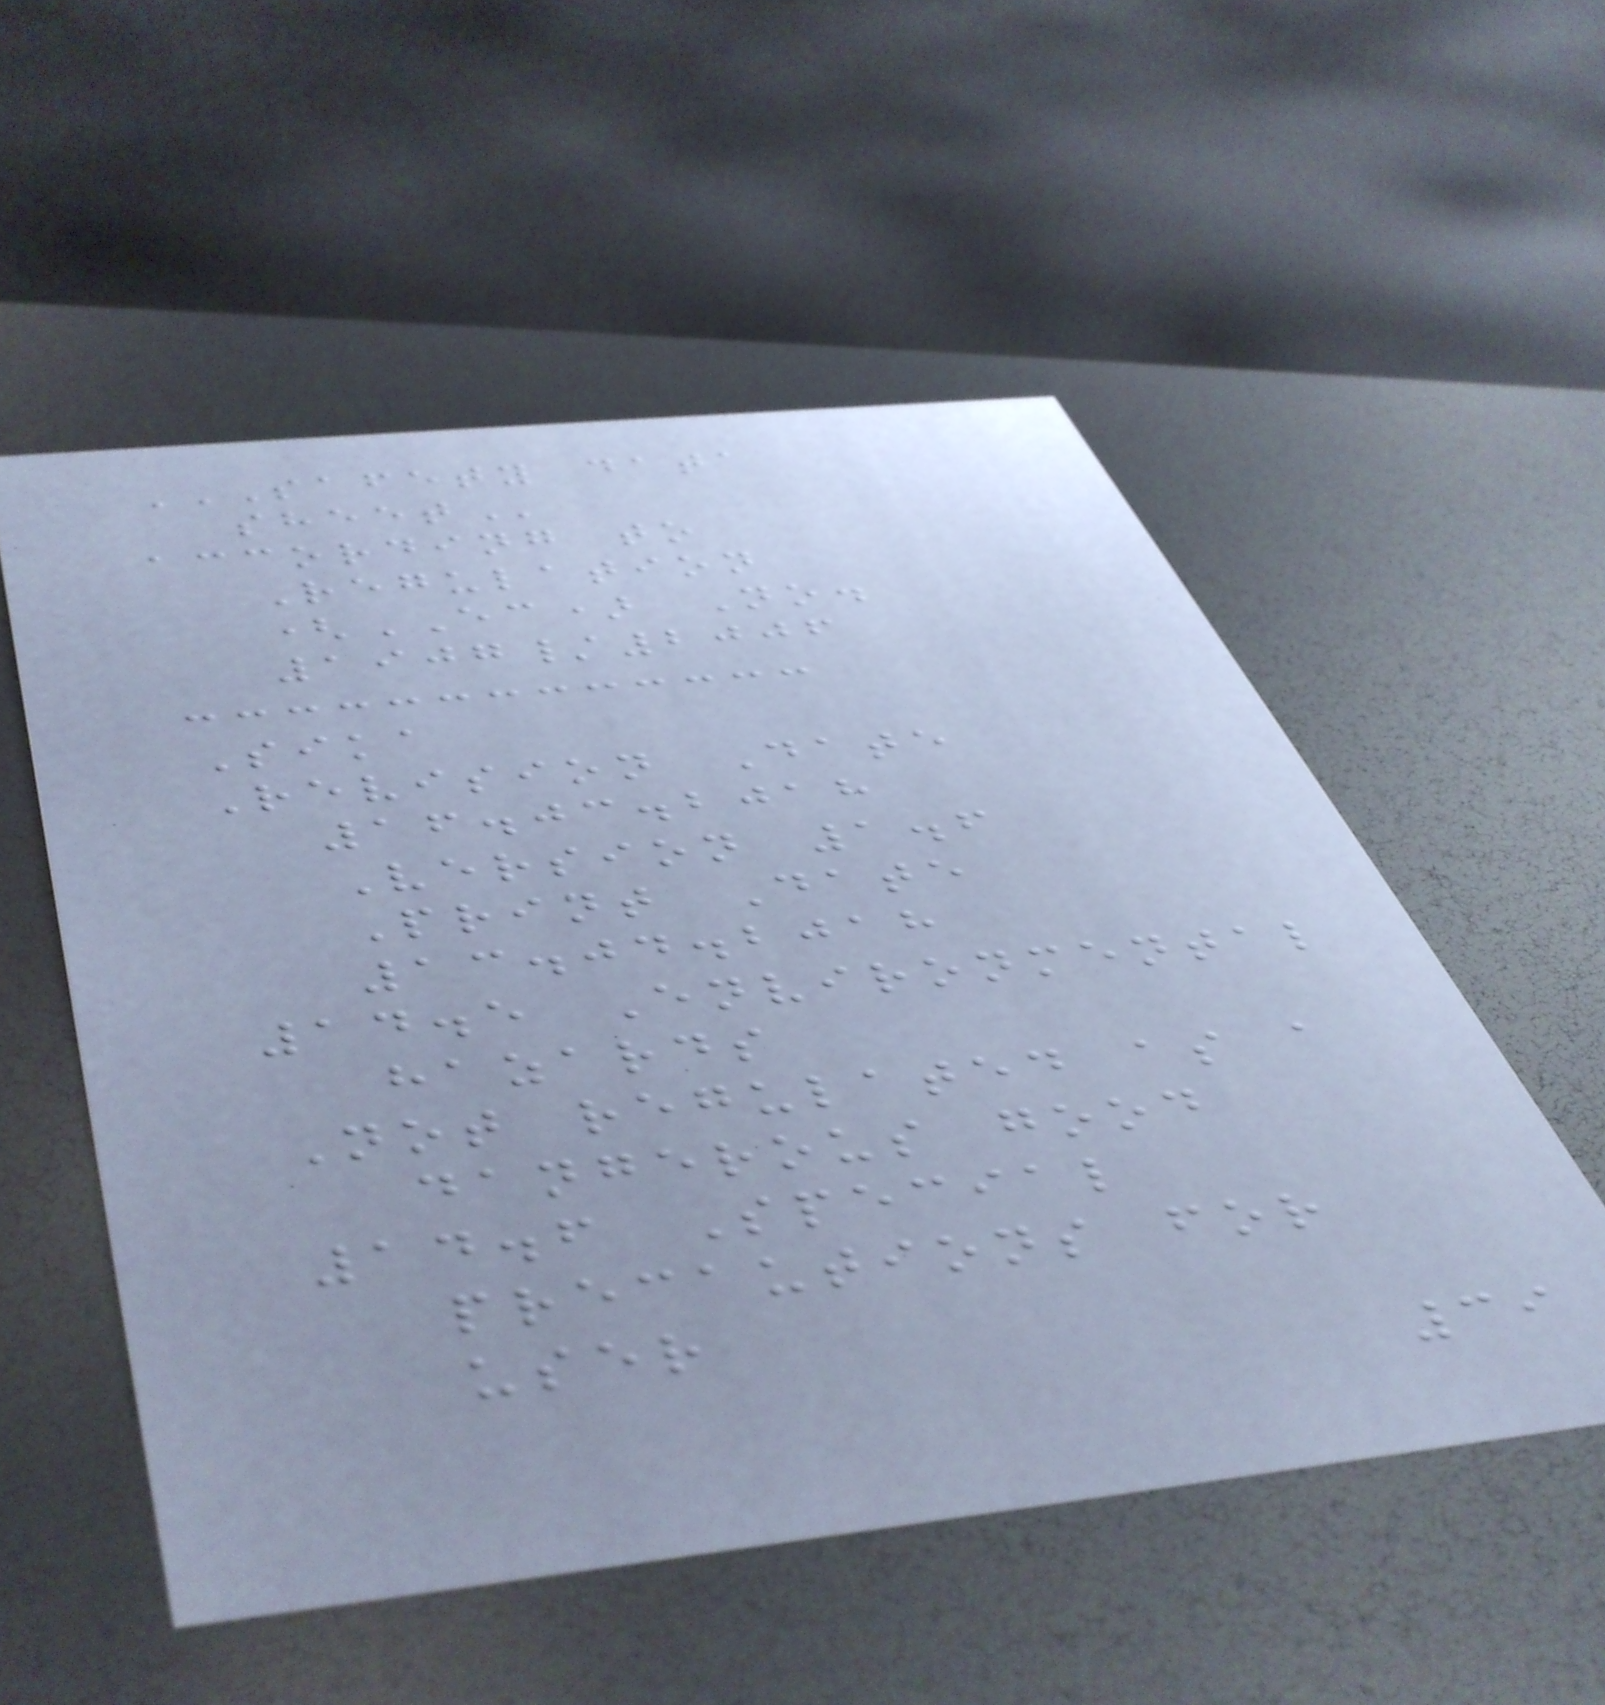SAFETY DATA
SHEET
according to
Regulation
(EC) No.
1907/2006
Sika
Revision Date
16.03.2018
Version 1.6
Print Date
13.04.2018
14.5 Environmental
hazards
Not regulated as a
dangerous good
14.6 Special
precautions for
user
39
